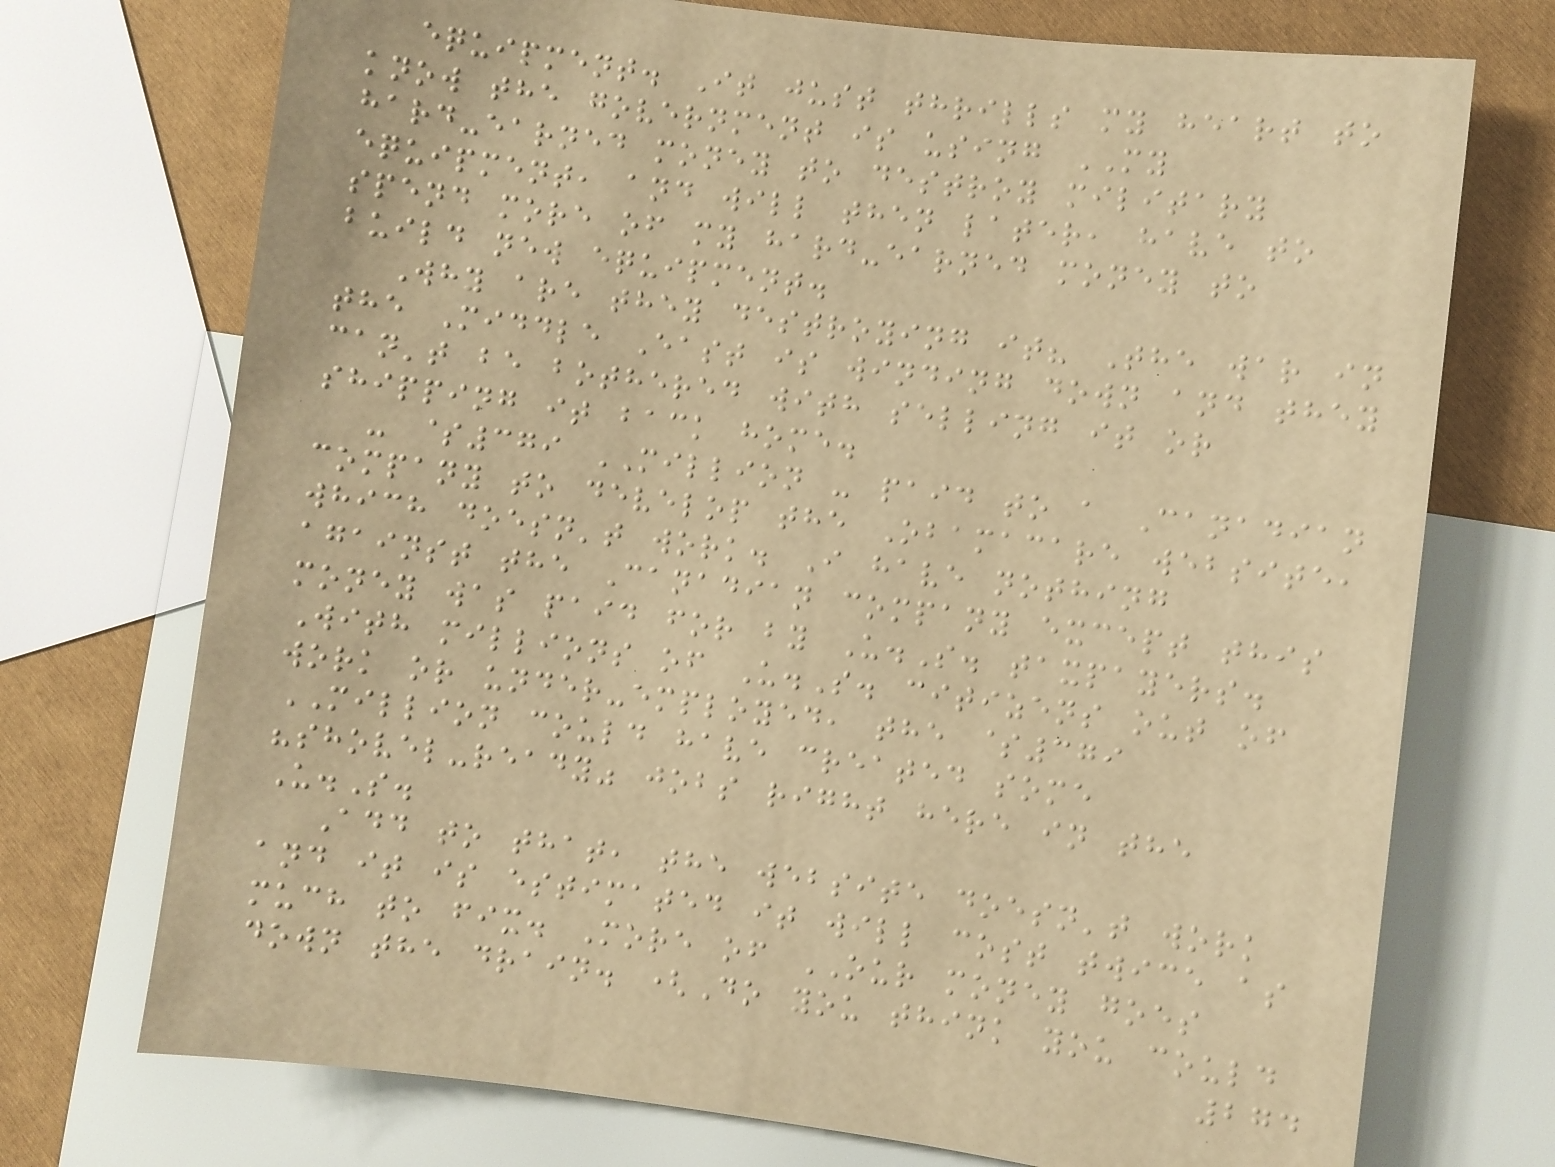equipment. It just thrills my heart to
know the government is using MY
hard-earned money to destroy military
equipment, and will then later, have to
spend more of my hard-earned money to
build new equipment.
Why are they destroying it? The war in
the Middle East is winding down and they
can't be bothered with selling it or
shipping it back home.
- $379 MILLION - paid to a Canadian
company to develop the Obamacare website,
which doesn't work. I have nothing
against the Canadian company except this
money was paid for by U.S. taxpayers.
With millions of U.S. citizens out of
work or under-employed, the $379
MILLION could have created some
"shovel-ready" jobs right here in the
U.S.
Add to that, the website doesn't work
and it is estimated it will cost twice as
much to fix. More of OUR money goes
down the drain. (Do you think you could
274
